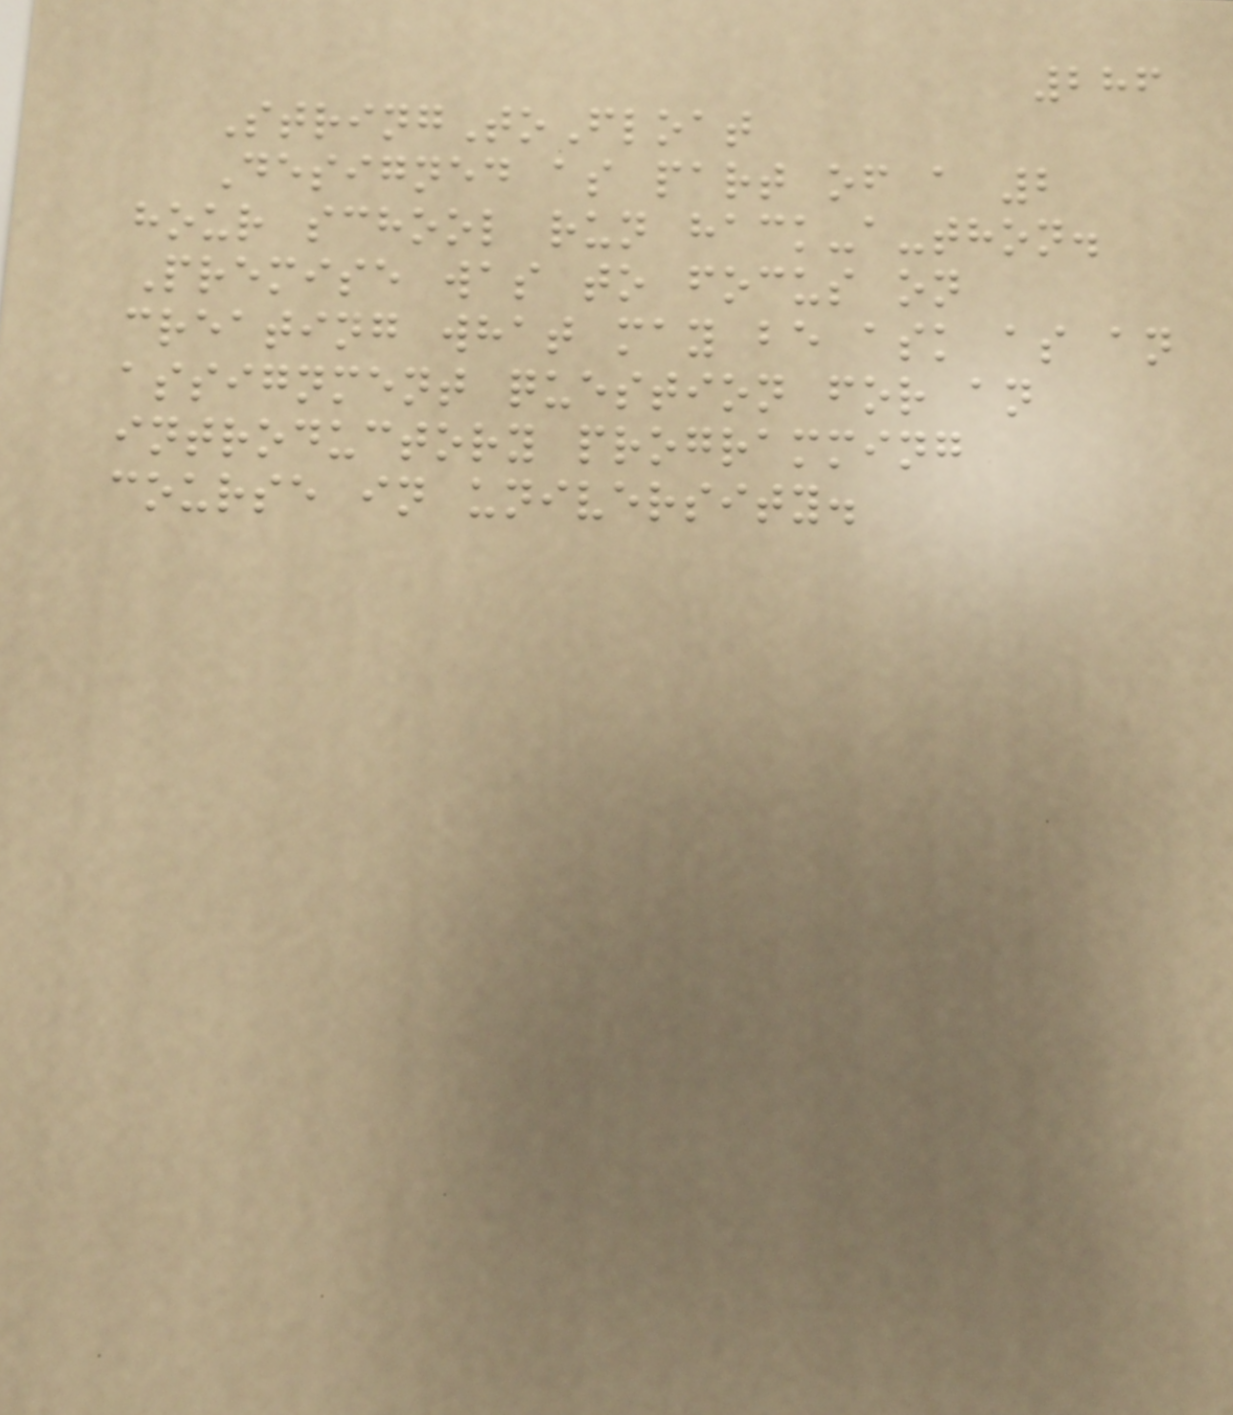286
StringToFloat
Designed as part of a 2
hour school run hack-a-thon.
Premise was to focus on
creating what may be ask as an
assignment question for an
introductory programming
course in university.
